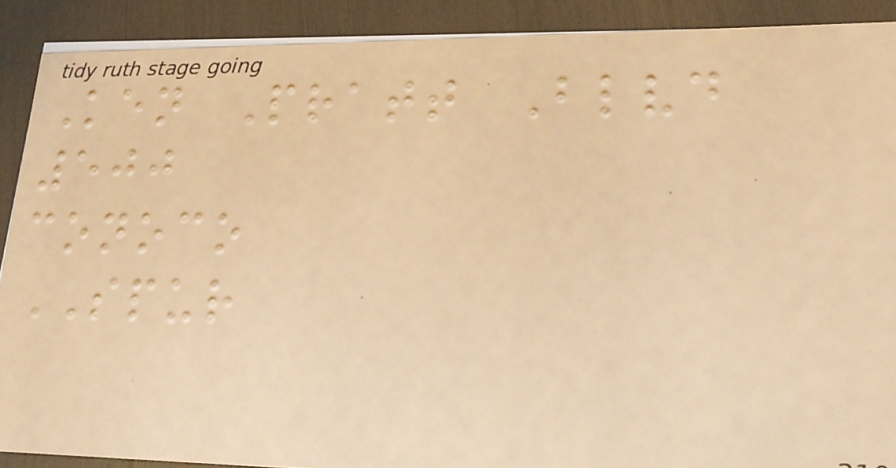Ken Pratt Blvd
500
conoco
SPUR
